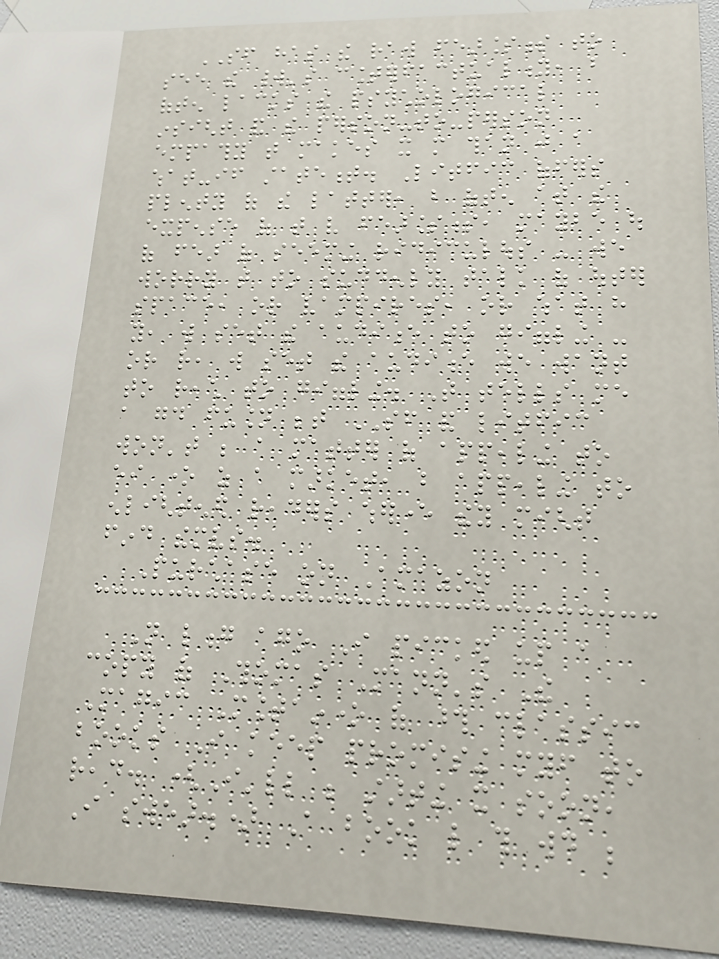SF has the raw fearlessness to
see the world's counterfactuality, but
often lacks the psychological
insight and the person-to-person
empathy that makes it more than just a
what-if statement. Litfic offers
plenty of the latter, but often at the
expense of that very fearlessness, maybe out
of fear of seeming ridiculous - we
worry that to suddenly talk of outer
space, or vampires, or what have
you, will set the audience to giggling -
or rather, will set the audience we want
to reach to giggling. That tells me
a good fusion between SF and litfic
won't be a matter of appealing to
either one as a market, but appealing to
enlightened readers wherever they might
find themselves.
Purchase on Amazon
Not long ago I picked up a
copy of Thomas Mann's The
Magic Mountainone of those classic
books I keep promising myself to
read. (I'll be starting it soon,
I swear.) A book like this would be
